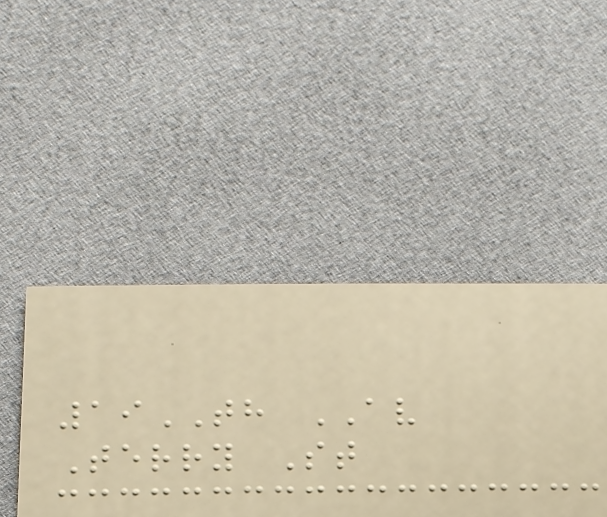19TH AV
Terry St
